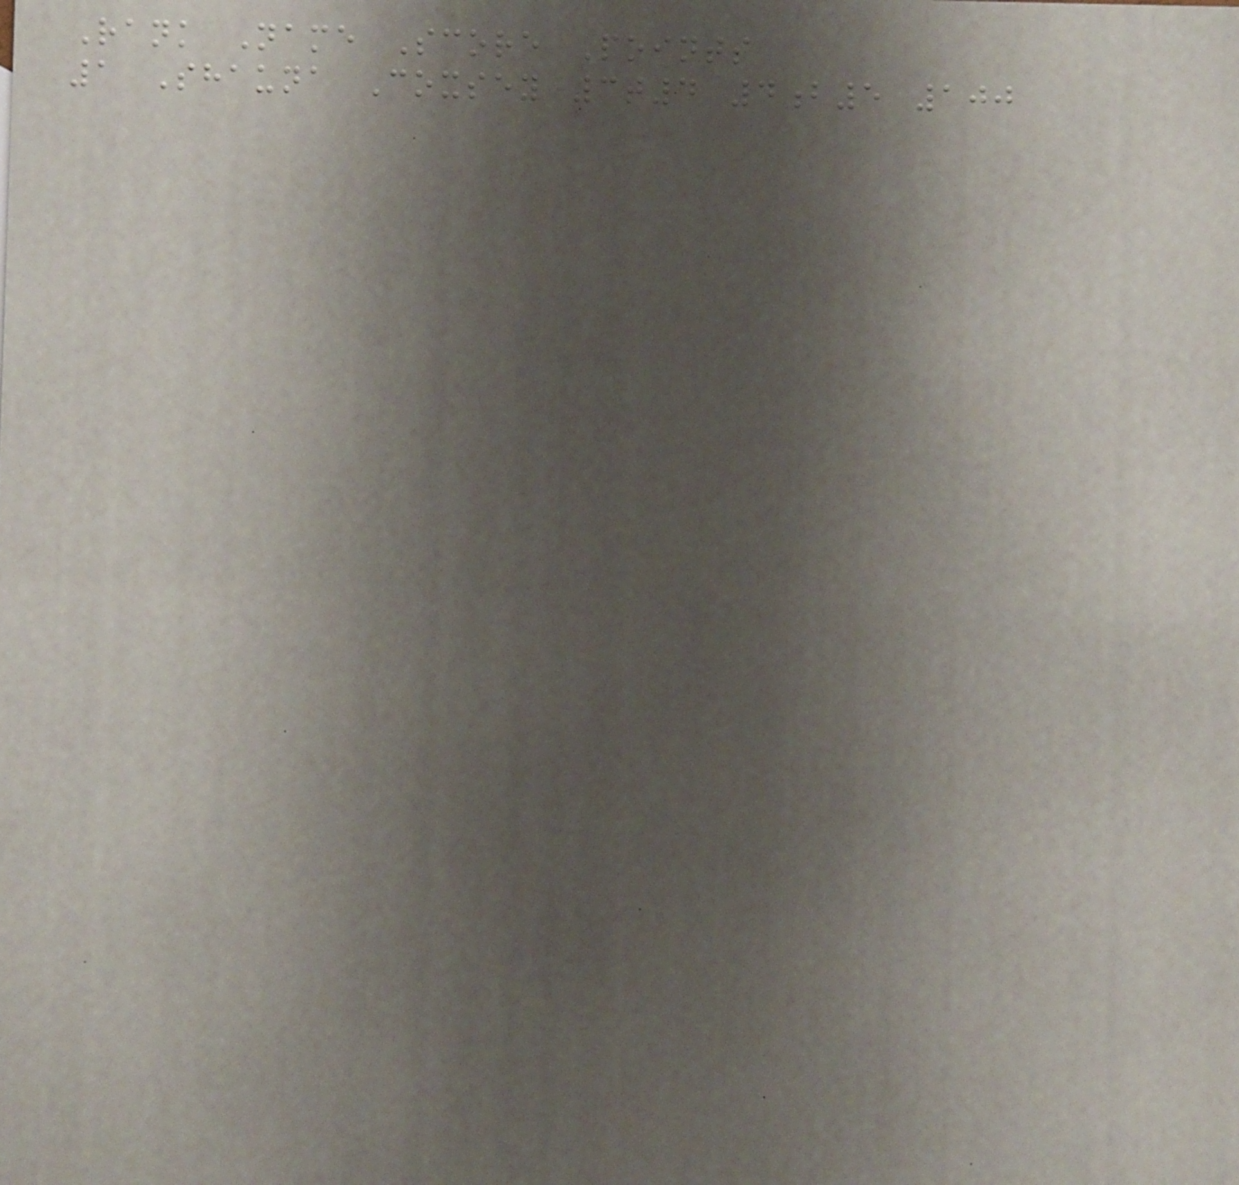Rank Name Score Points
1 Shauna Coxsey 3t4 4b5 100
